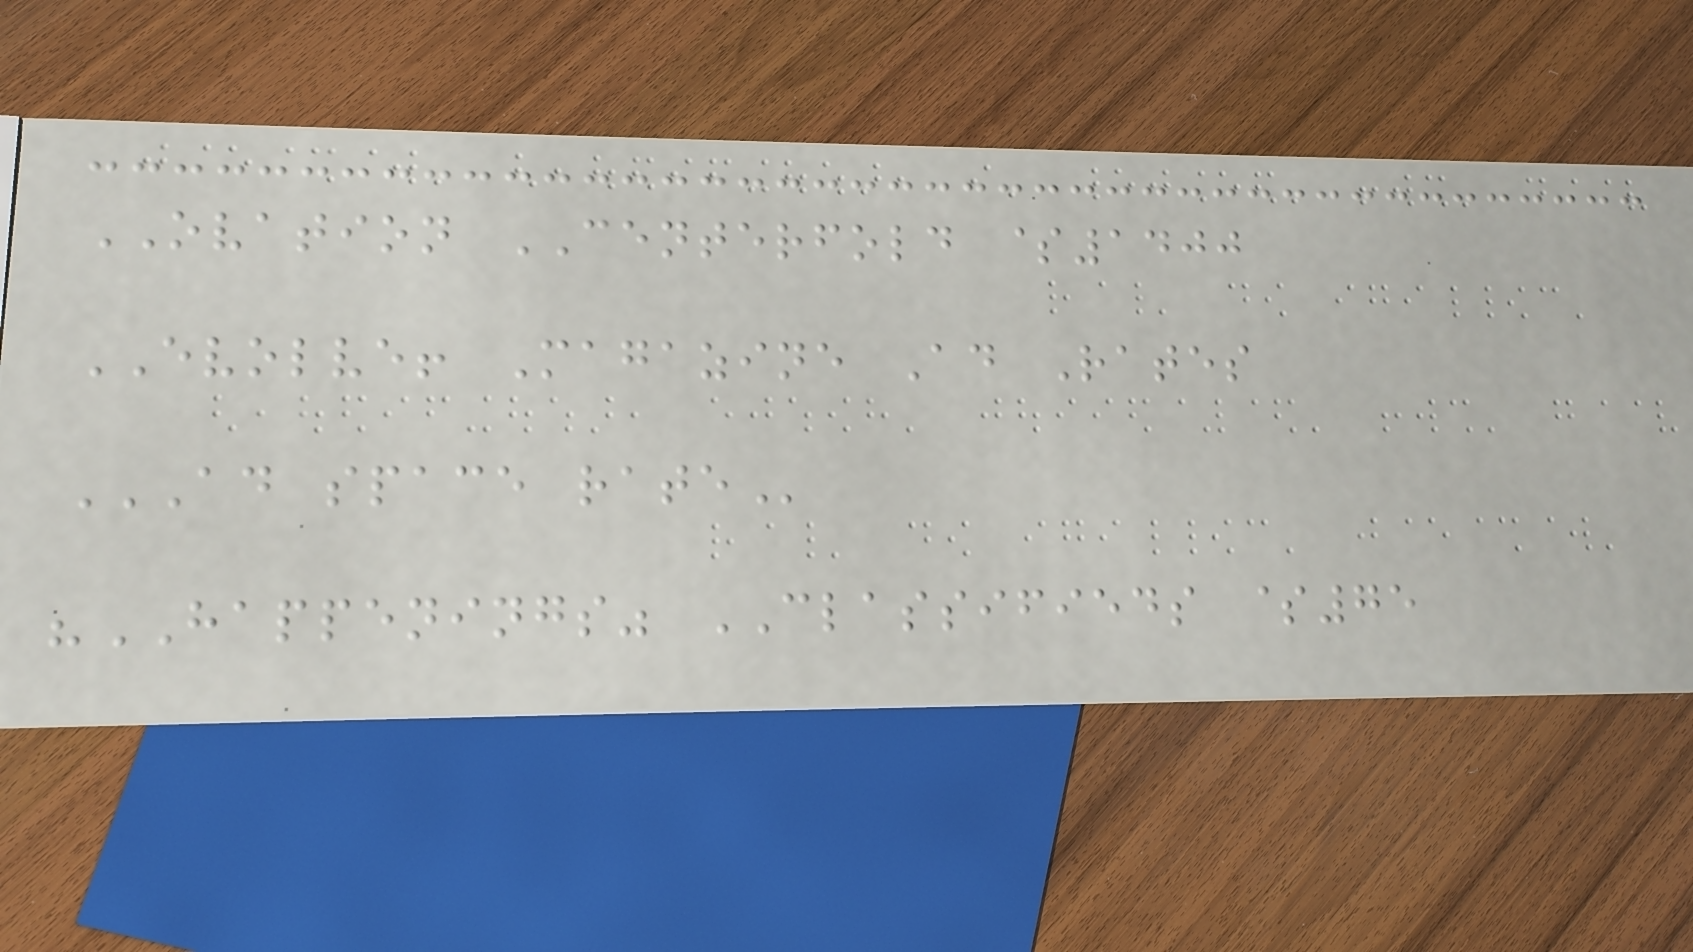OVATION CENTERFOLD $1400
EVOLVE! Magazine Ad Rates
AD SPACE RATE
"HAPPENINGS" CLASSIFIEDS $75
